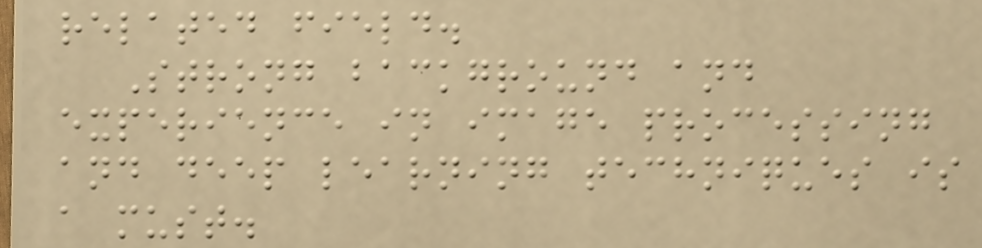related field.
Strong background and
experience in image processing
and deep learning techniques is
a must.
